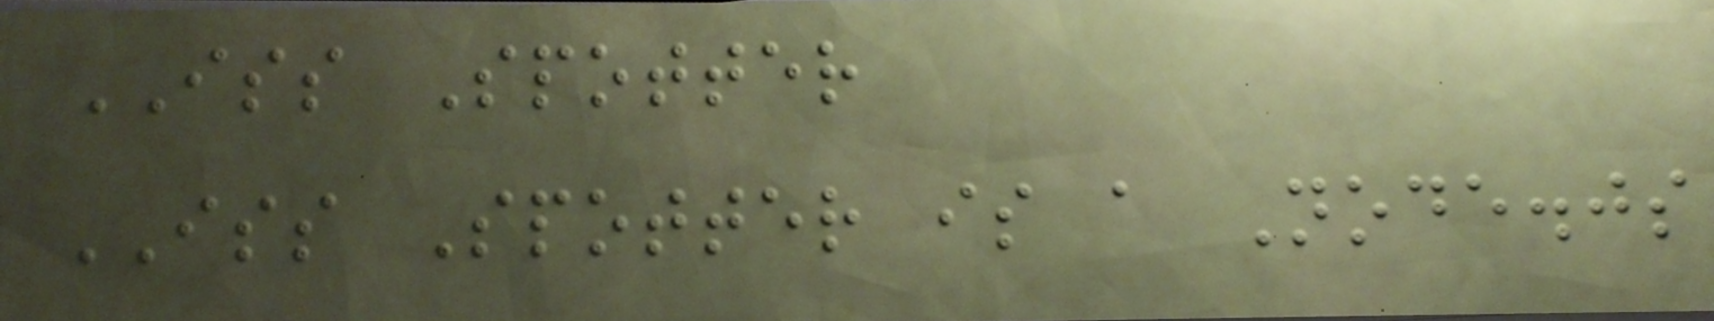ISS Spotter
ISS Spotter is a Node.js
